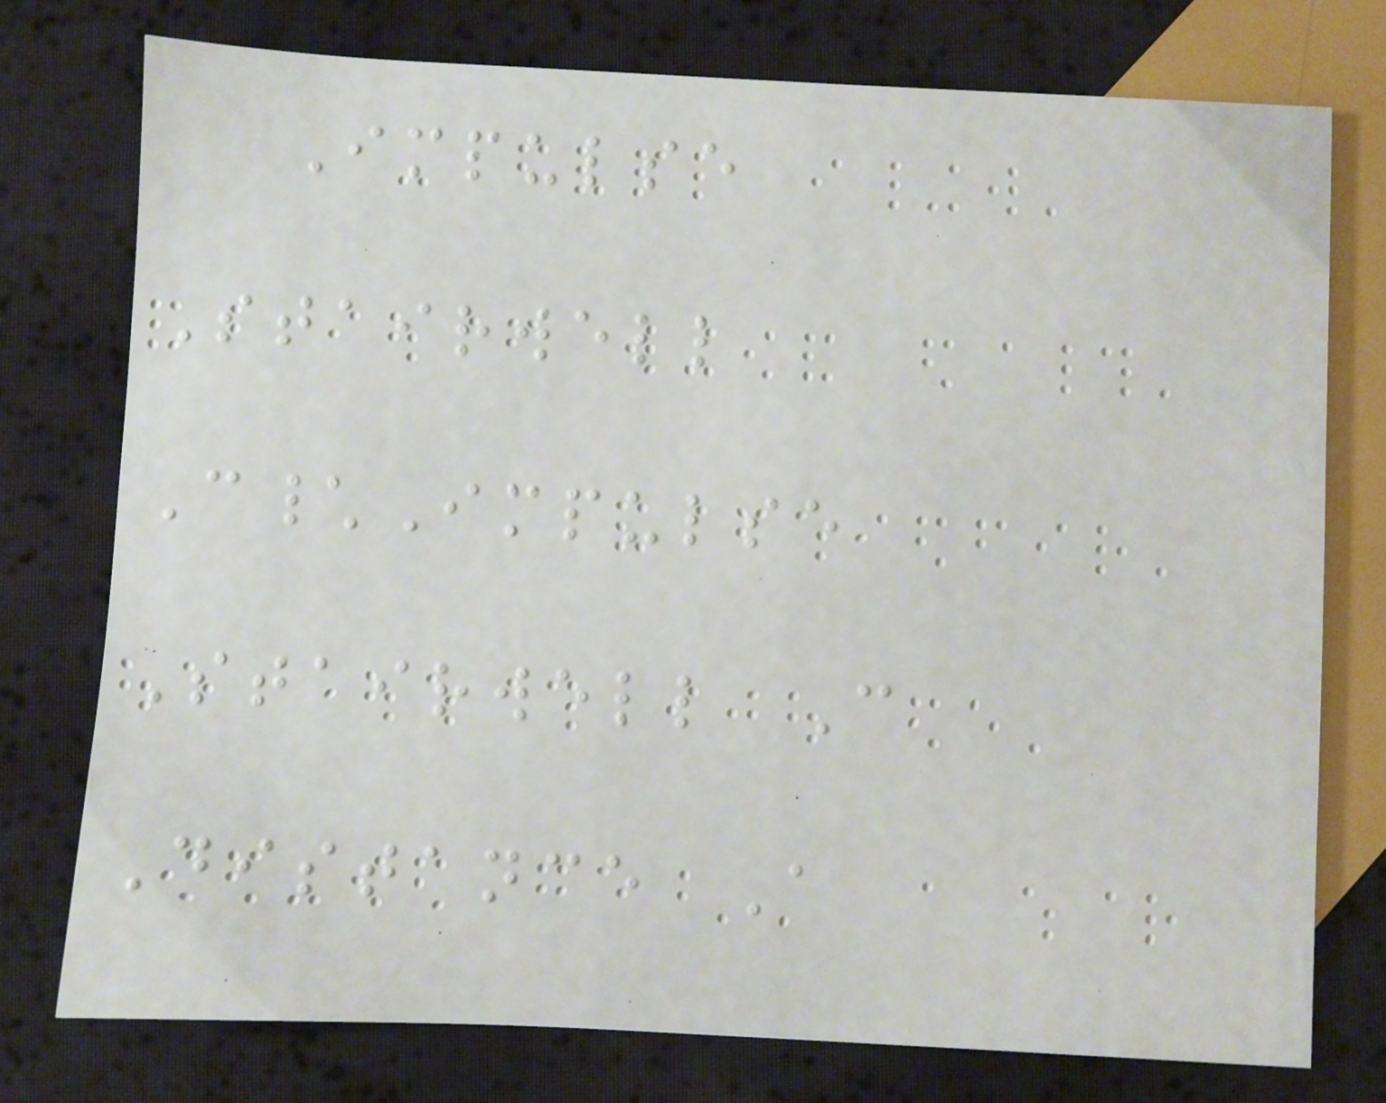Impulse
Stairwell
C\Impulse
Stairwell C
Distance A
